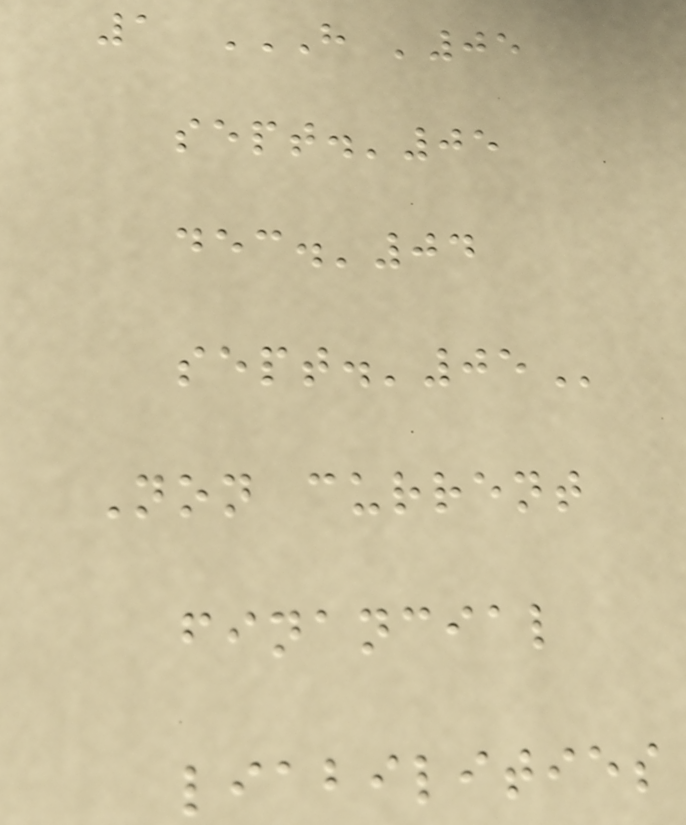1 H '05
SEPT.'05
DEC.'04
SEPT.'05
Non current
financial
liabilities
